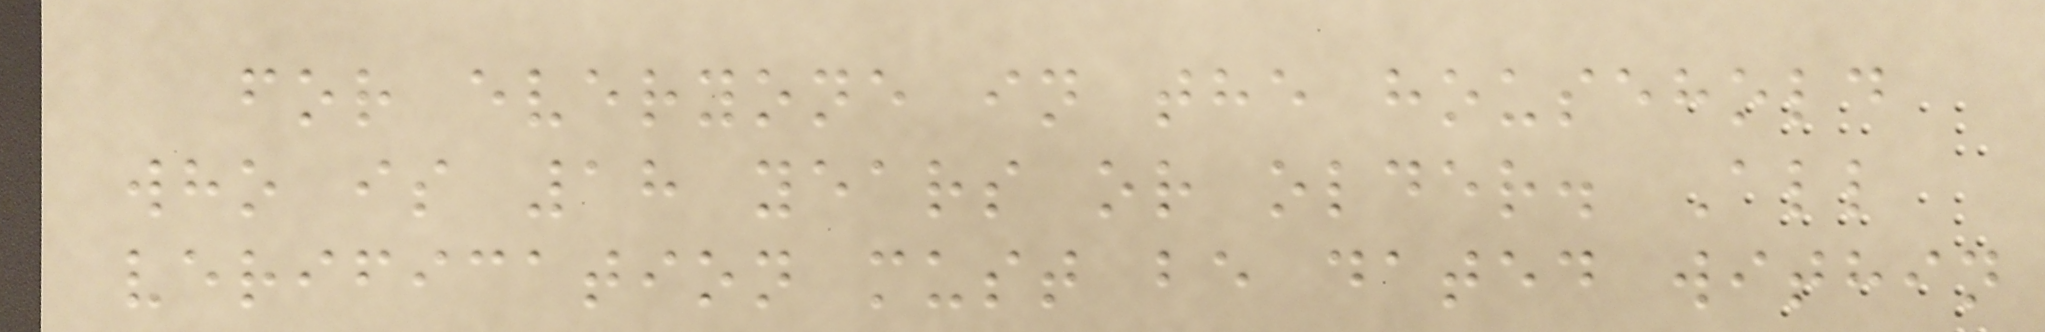for everyone in the household
who is 18 years or older. All
verification must be dated within
